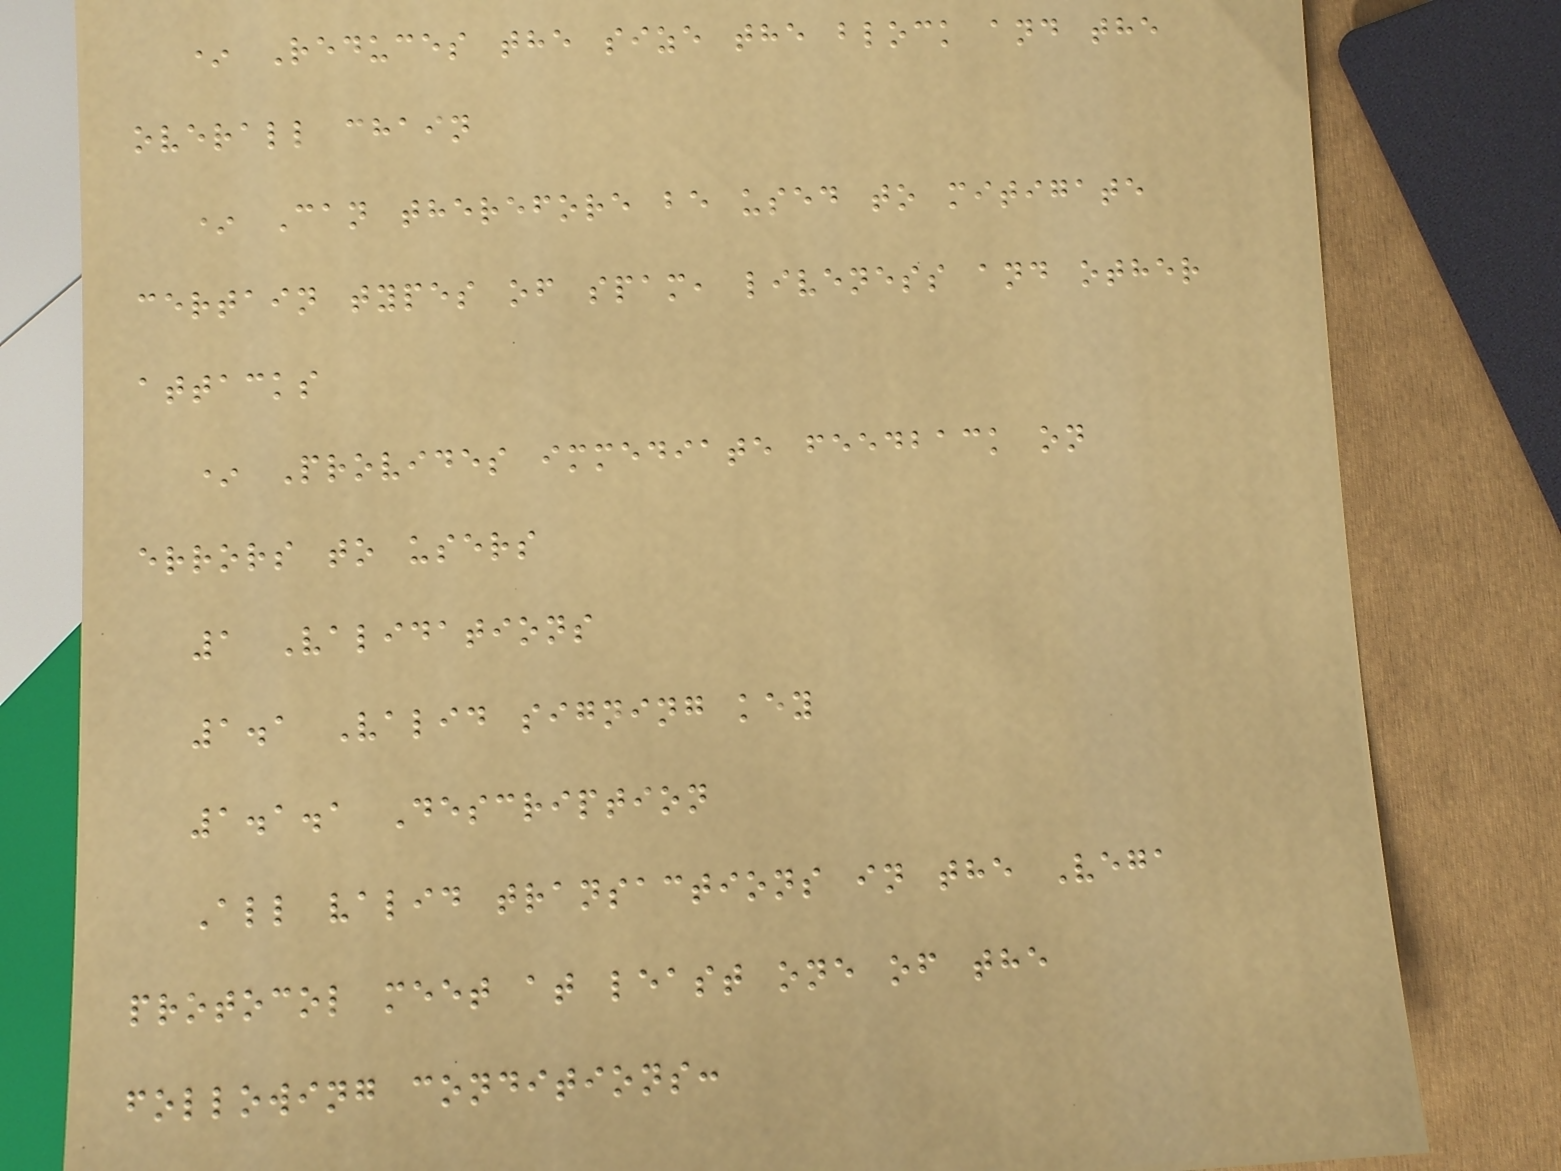* Reduces the size the block and the
overall chain
* Can therefore be used to mitigate
certain types of spam, liveness and other
attacks
* Provides immediate feedback on
errors to users
1 Validations
1.1 Valid signing key
1.1.1 Description
All valid transactions in the Vega
protocol meet at least one of the
following conditions:
